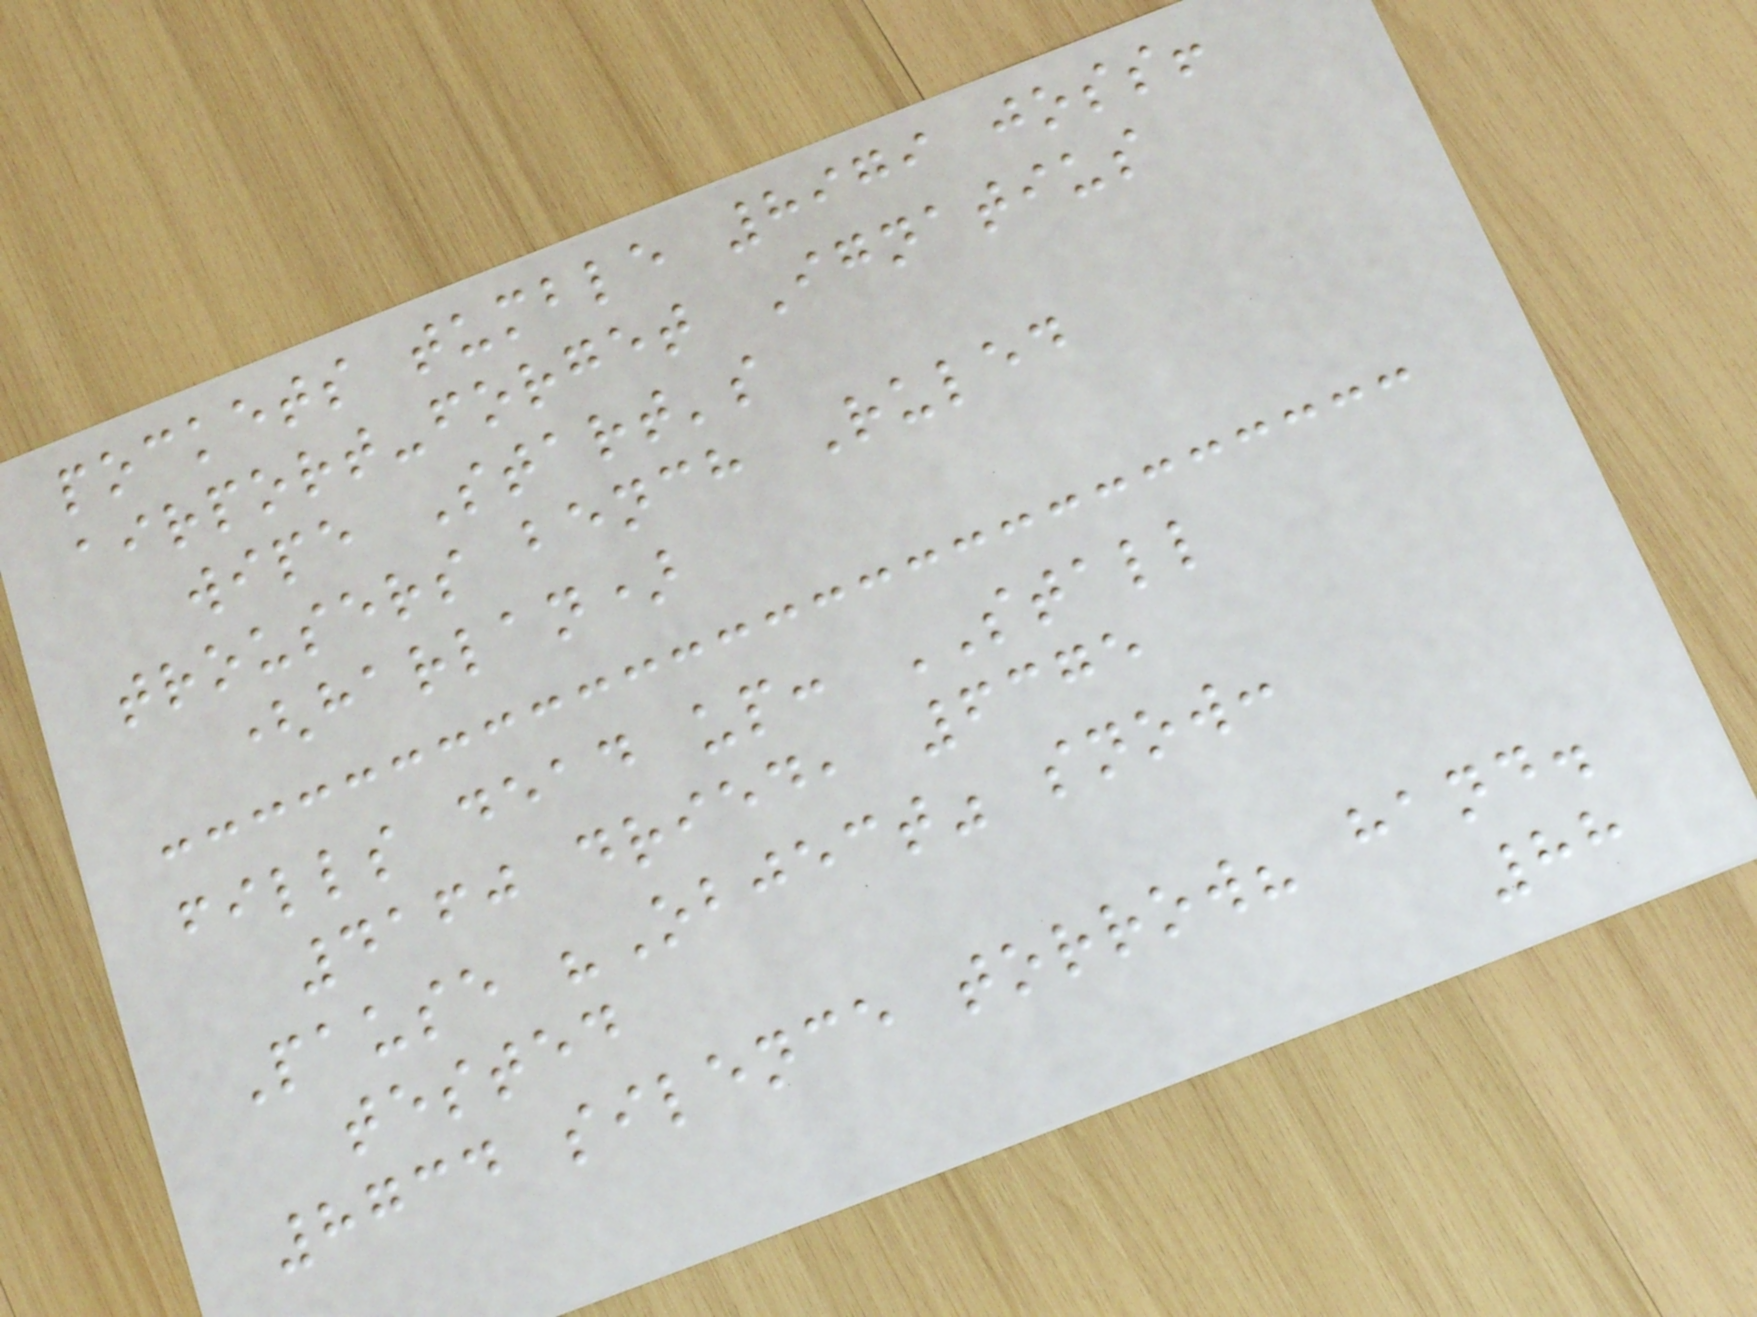pockets tumble 8979 joss!
airport-forget Ignatius
wipe Start's
trousers bench Ruled
(harlan)
fills dead up: STALL
4160 dried, 6375
Pause "Object" snow:
tested
8734 silence torrow? hand.
88
